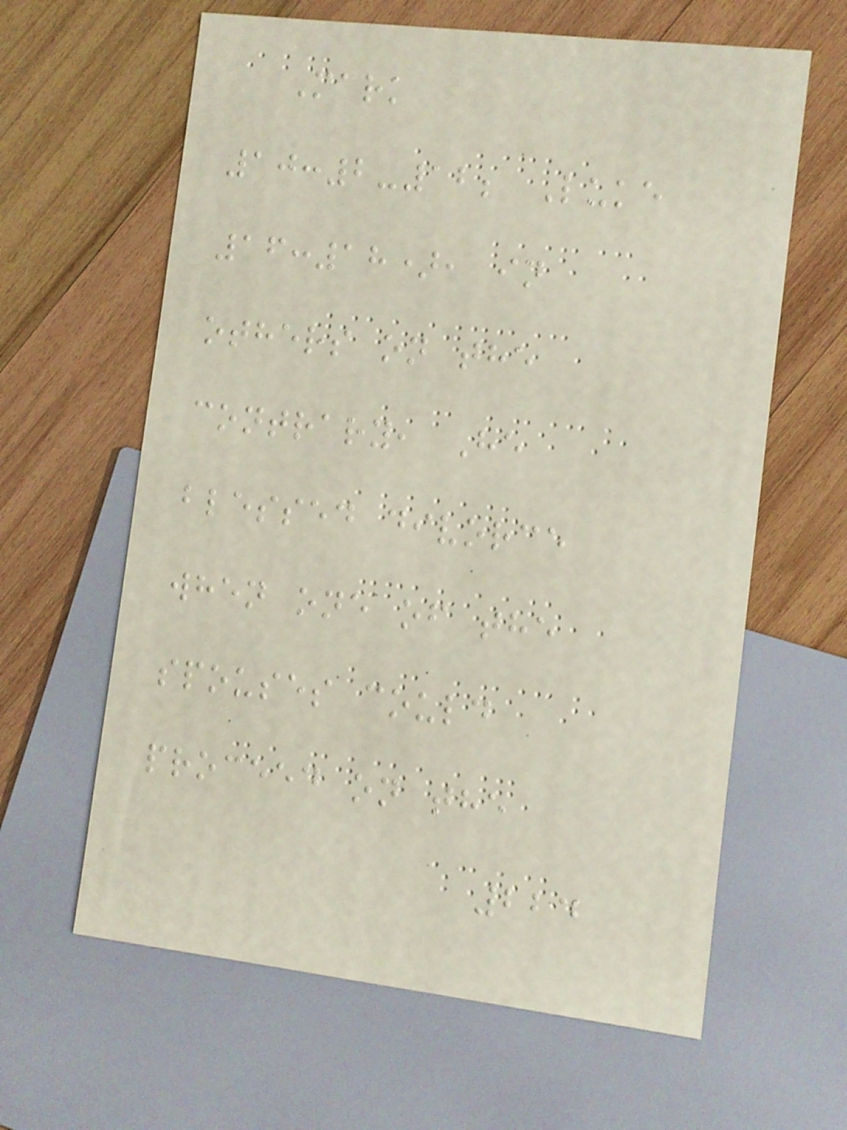Mark
10:2-12; Luke
16:18), in
others on the
contrary, He
blessed divorce
when one of the
spouses could
proceed on the
224
